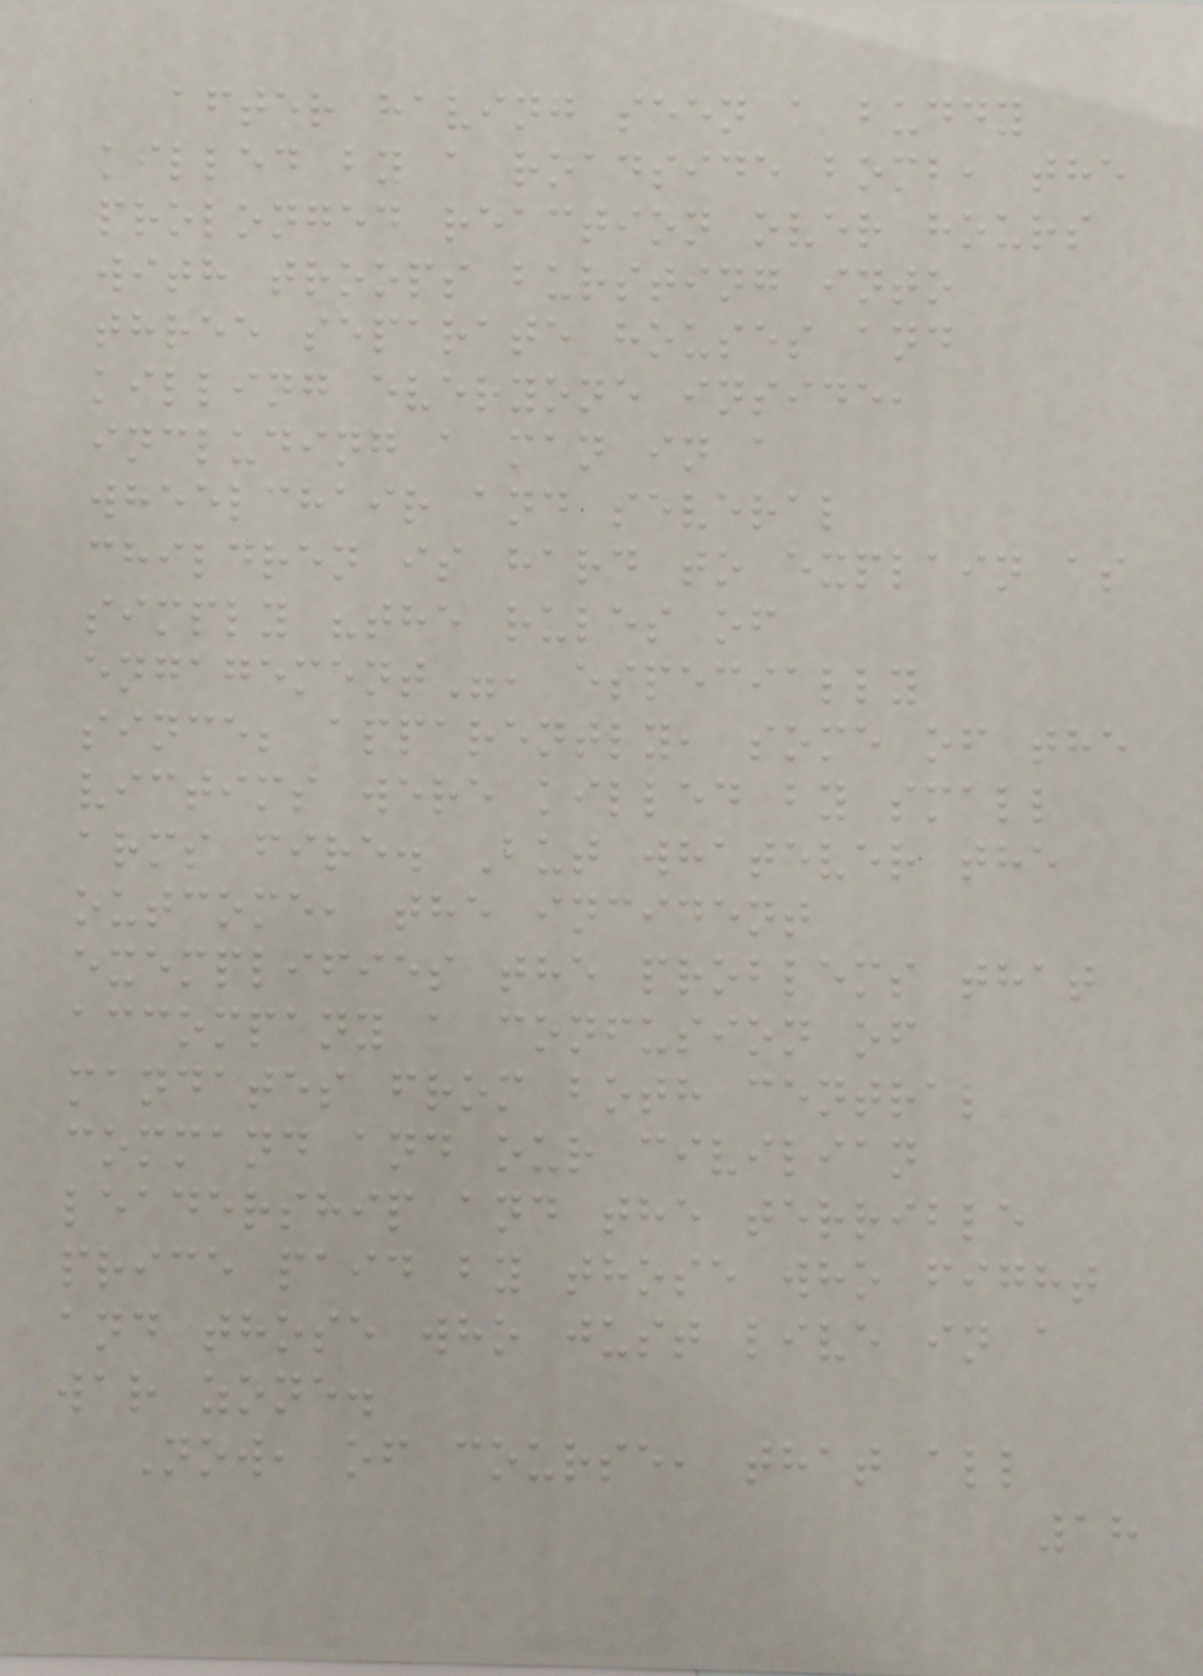after having seen a buddy
killed by a roadside bomb, the
prolonged reaction over hours
with troops bursting into
three separate houses and
killing everyone inside,
including a man in a
wheelchair and several
children is hard to explain as
simply "the rules of
engagement", especially
since; apparently, some of the
victims were killed by small
arms fire. But whatever the
outcome, the incident
exemplifies the problems that
accompany a confusion of
mandates from both central
command and our civilian
leadership and the terrible
price paid by those who fight
and those who just live in a
war zone.
Now, of course, that all
18
